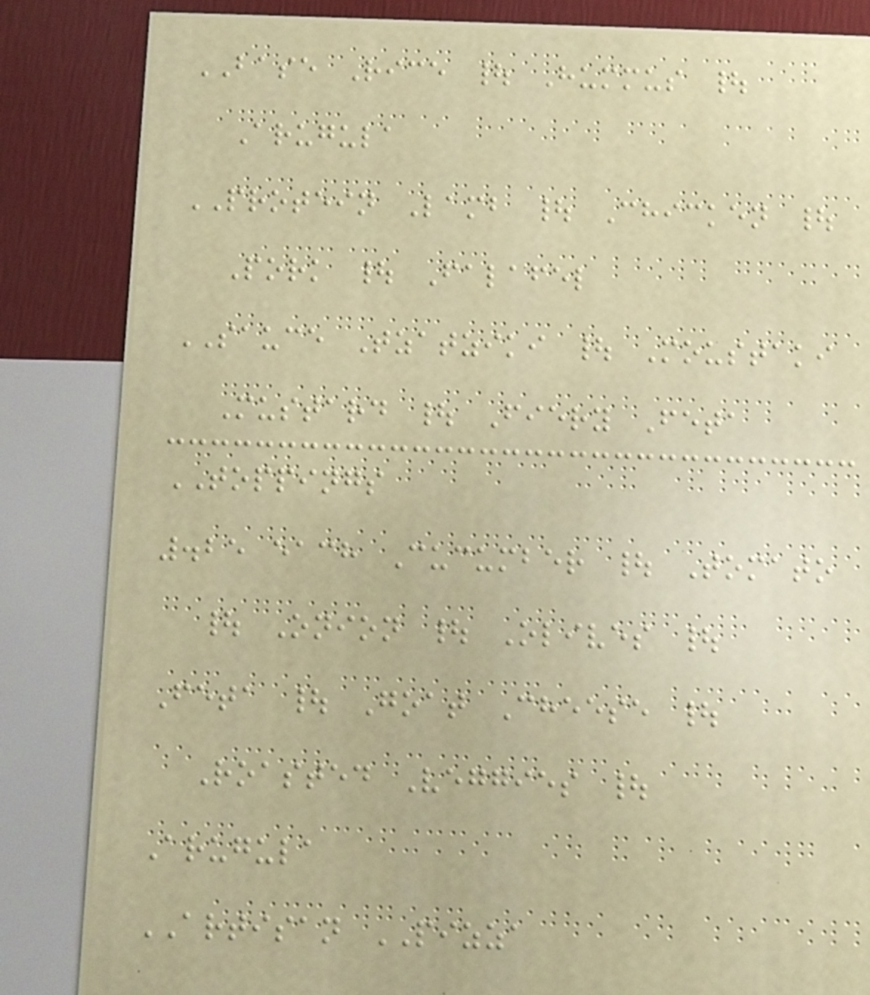BASE Rice | Hummus |
Arugula
PROTEIN Lamb | Chicken |
Pork | Falafel
SAUCE Tzatziki | Moustaki
Mustard | Fiery Feta
TOPPINGS
.25 each Cucumber | Tomato
| Onion | Olives |
Feta | Goat Cheese |
Roasted Veggies |
Arugula
ARTISAN PIZZA
